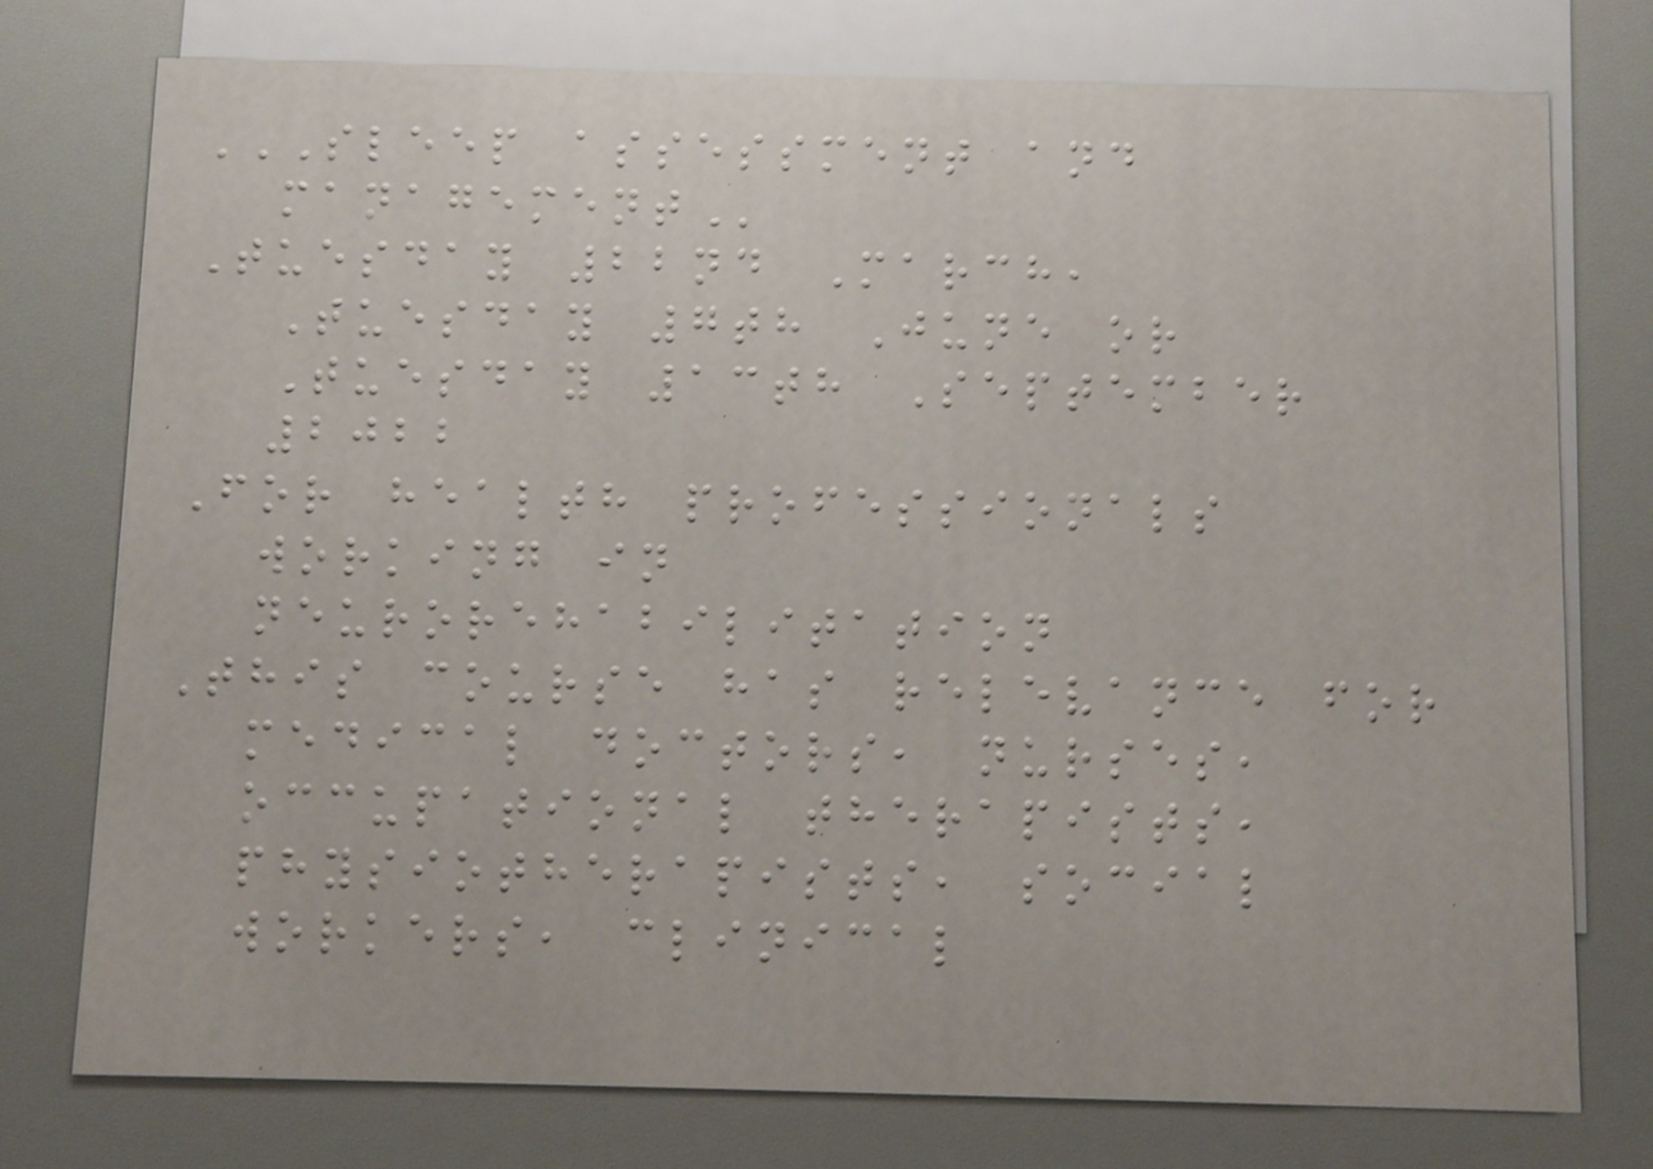SLEEP ASSESSMENT AND
MANAGEMENT
Tuesday 22nd March,
Tuesday 7th June or
Tuesday 13th September
2022
For health professionals
working in
neurorehabilitation
This course has relevance for
medical doctors, nurses,
occupational therapists,
physiotherapists, social
workers, clinical
